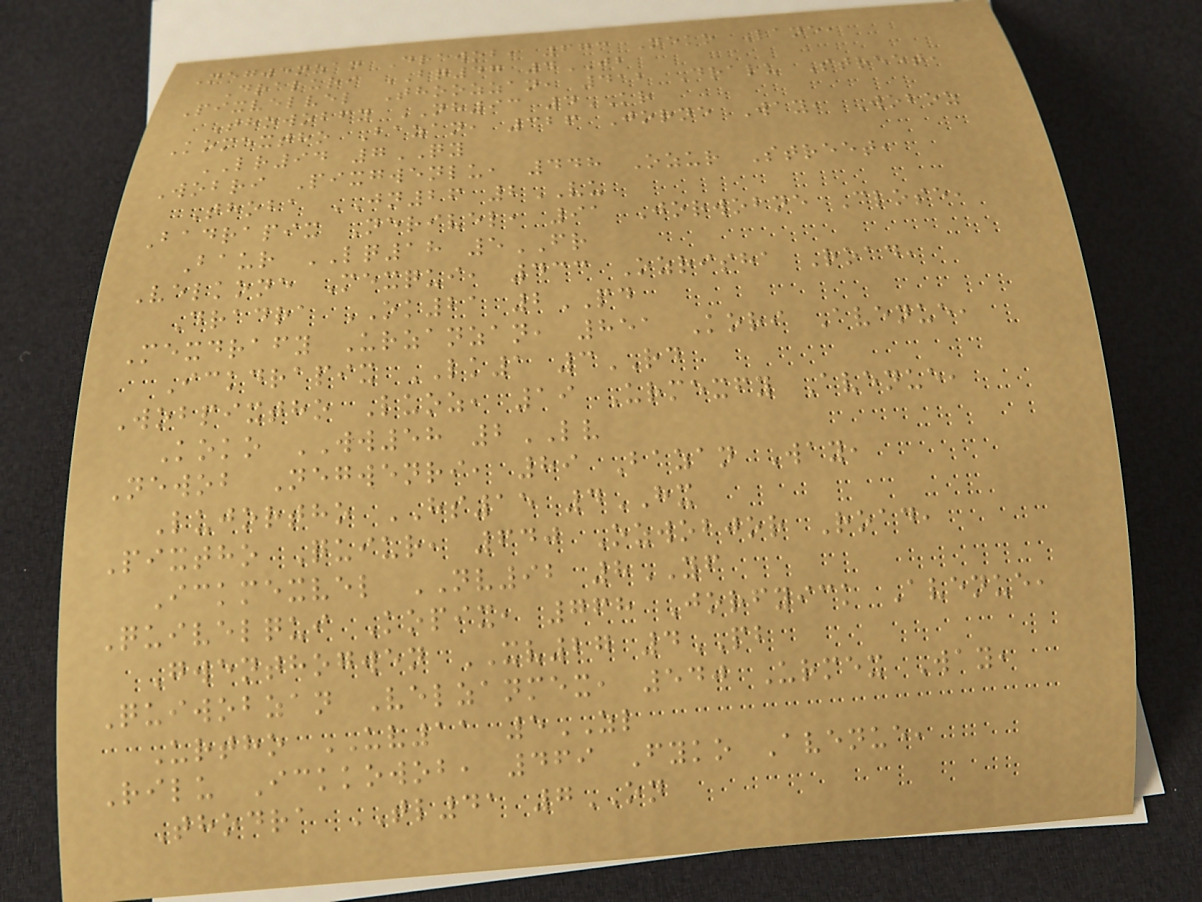Negwenzan Drawob, 673 Neko Lane,
Draluri BQ47 4JB
Pixvelvel Thoozzan, 412 Dralu Street,
Thowobfy NH93 4KR
Komextho Bazan, 326 Jorne Way, Woboz
LR94 7QY
Wobri Pixgwenlu, 448 Ozur Street,
Thoba JN26 2VU
Badrapix Nerivel, 91 Jorwobne Close,
Baur LQ18 5FR
Velkone Mexqui, 433 Ozrisha Road,
Dradra OK21 2PD
Mexdrafy Urzanzan, 851 Kori Avenue,
Ickdrapix LK1 3RD
Wobpixtho Luoz, 19 Urmexfy Avenue,
Koko WW58 2LV
Newob Negwenri, 89 Bazan Way,
Lujortho HS15 4HX
Pixtho Quiur, 640 Ozwobjor Road,
Ickmexvel NV92 8YF
Quivelqui Kopix, 768 Jorfyick Avenue,
Gwenthogwen XV27 4PB
Quiwobzan Velzanmex, 540 Urmex Way,
Urtho UV11 5ZL
Rilu Ickkowob, 469 Fyko Avenue,
Thodra TL41 7ON
